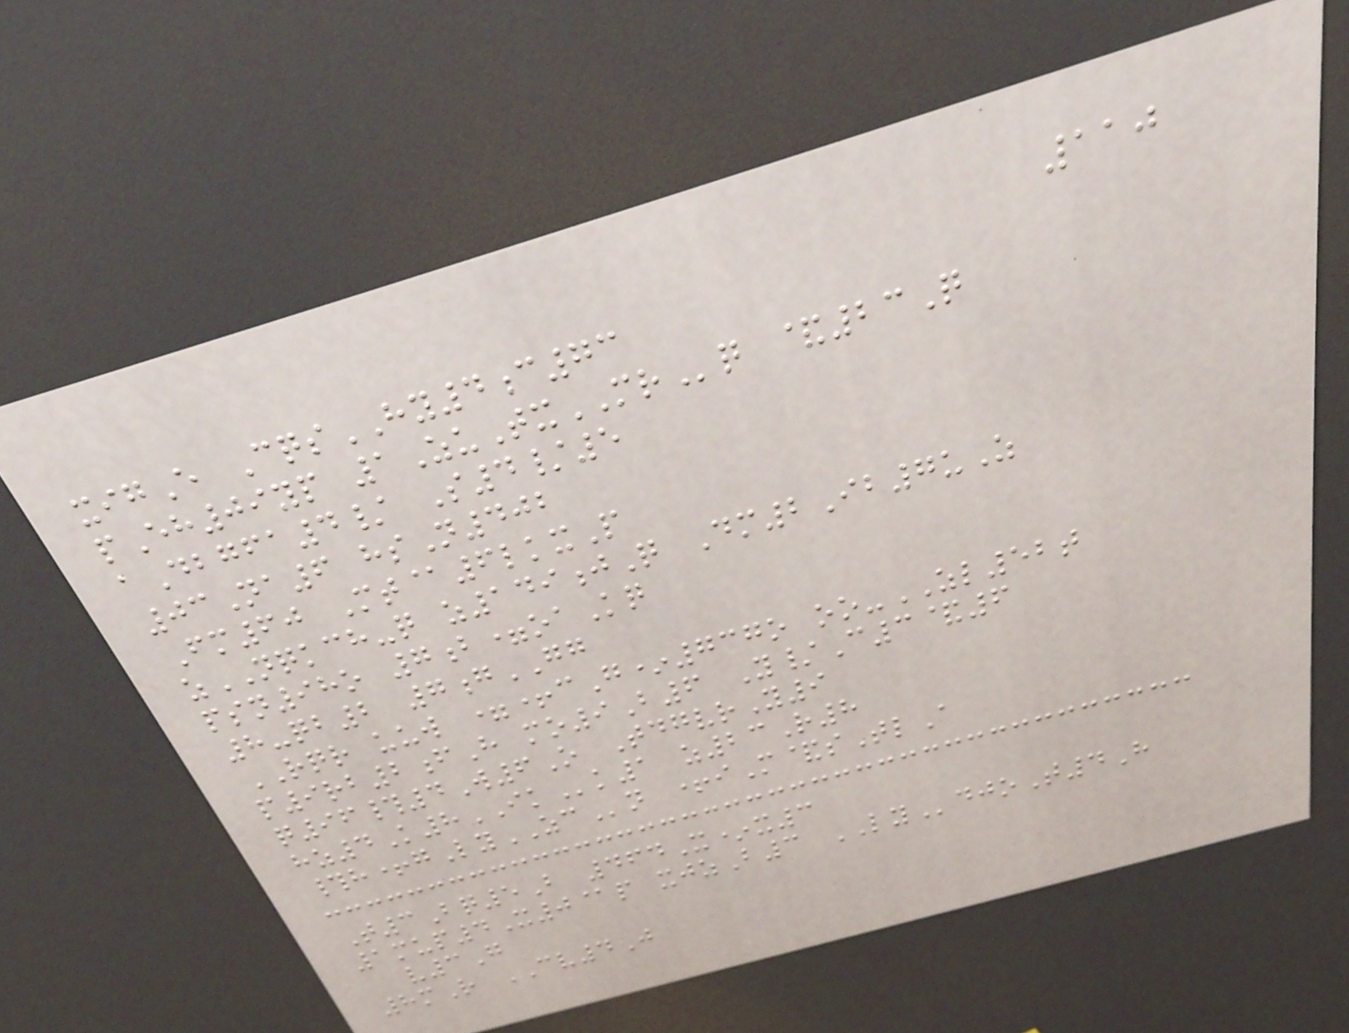110
xigE CqsHY4c73
pEh09yp 1ZuTxMRq &23Q
aDbgfa4/ S4/5
03Na6 hsN402
Fm60 Mt@6lkxP
zNQKCH-q z149jQ Dm2Ib7uZ
psn98o 7b=oaKq
8-qb2 7gGG
RQR uuw =+cG*737o oo-ZL52t
p9rb2fH mo9B6 Y/C3&6
q96#4W6O TdgvrY9
hz4K8IKk1 z23R8
#h+gLyZCn +iM&sTlA
T3Bq5B 464X*x3
1mup4X0@p xjzB3 LYdjoT4H
v3G
8mR CV4J
